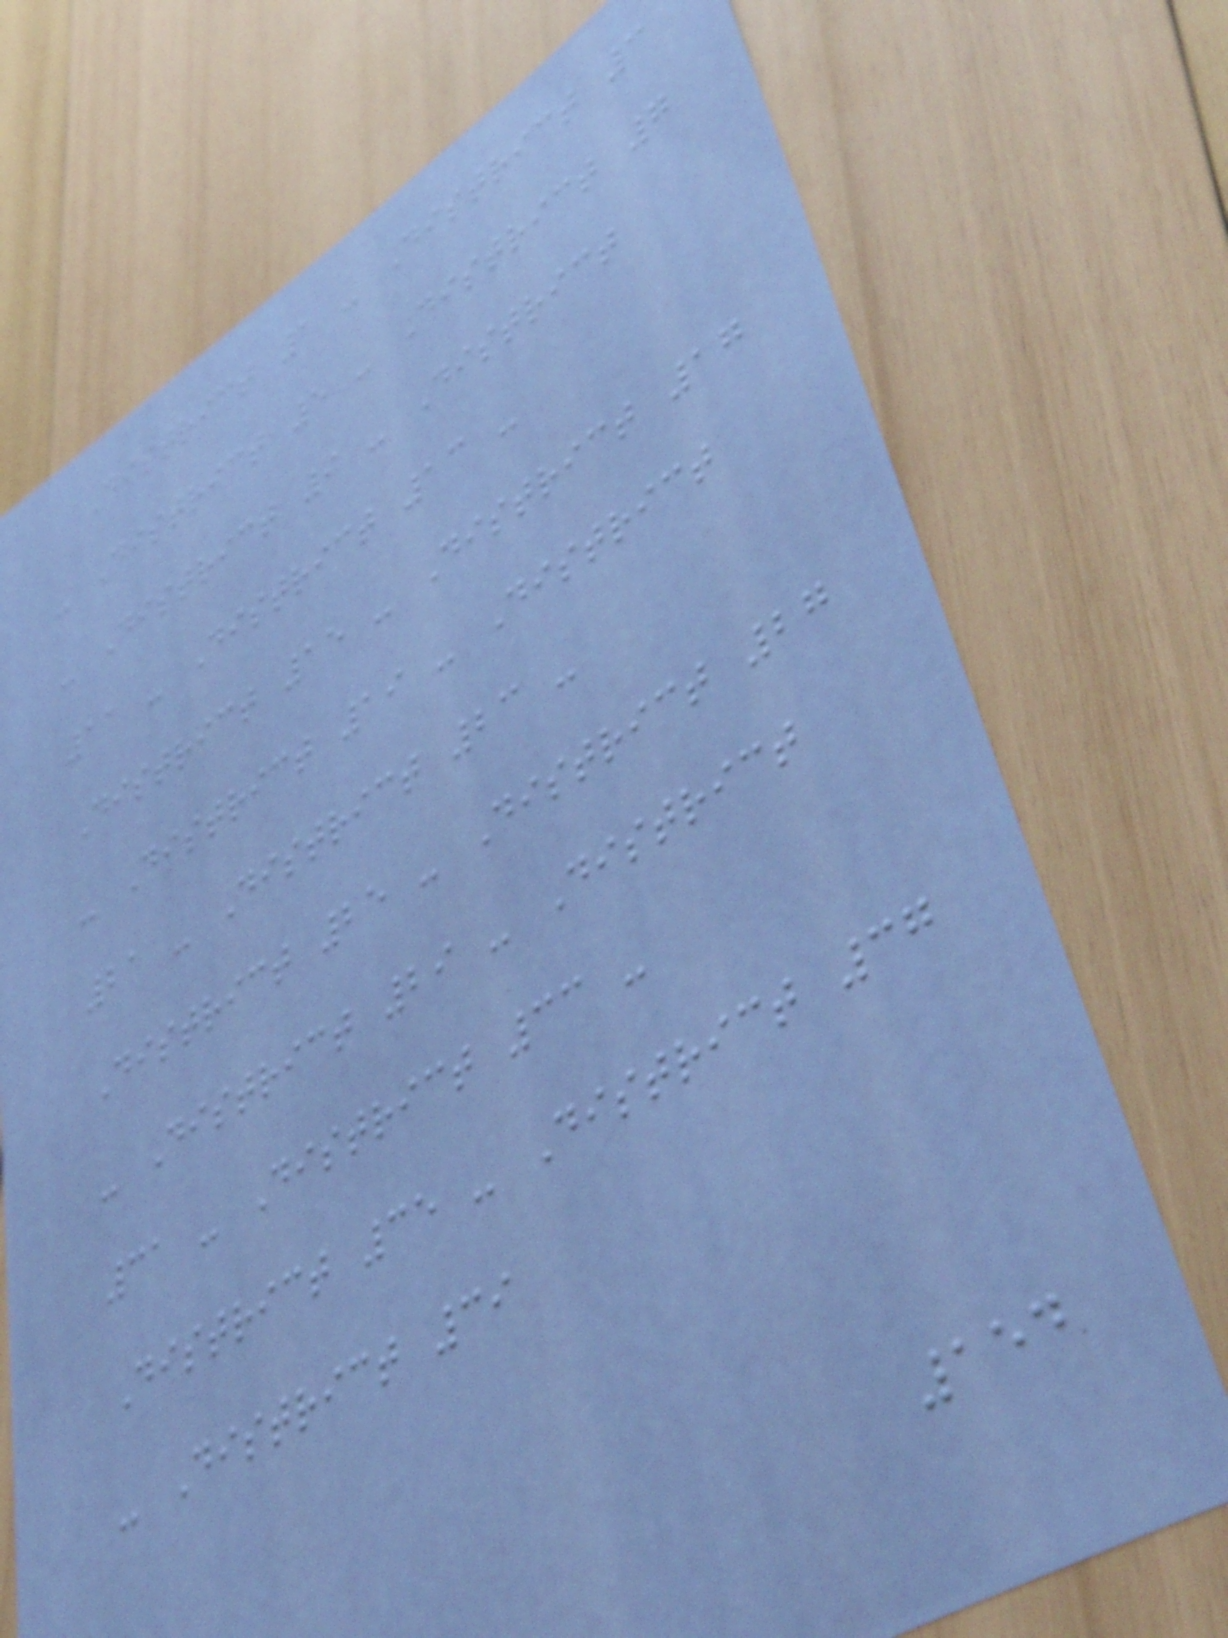District 1 - District 3
- District 5 - District 7
- District 9 - District
11 - District 13 -
District 15 - District 17
- District 19 - District
21 - District 23 -
District 25 - District 27
- District 29 - District
31 - District 33 -
District 35 - District 37
- District 39
154
